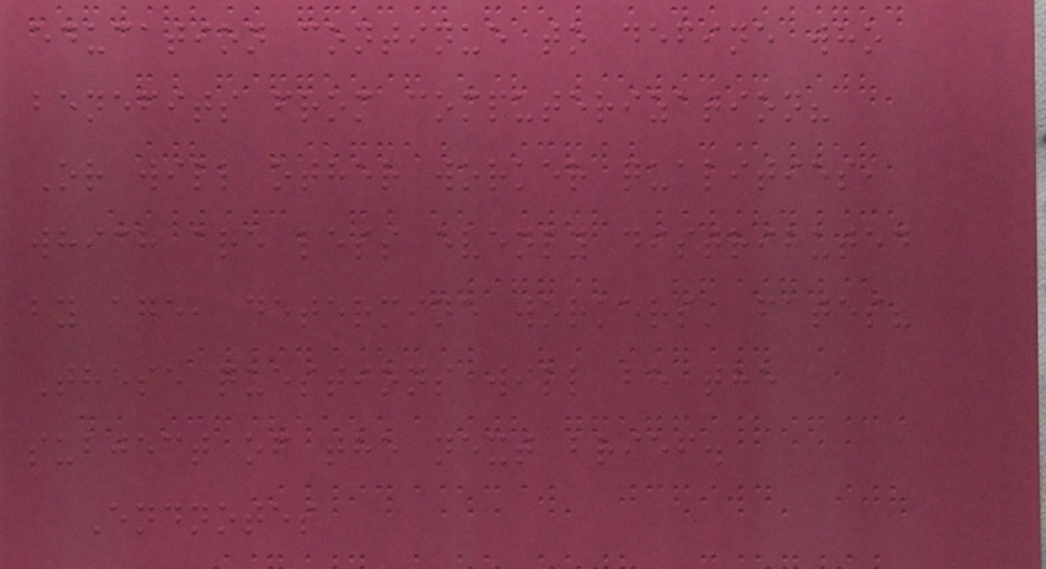education continue to define who
benefits from computerization?
Or will other worker qualities,
which are less evenly distributed
by age, determine workers' fates?
These questions will be the
subject of the next brief.
Endnotes
